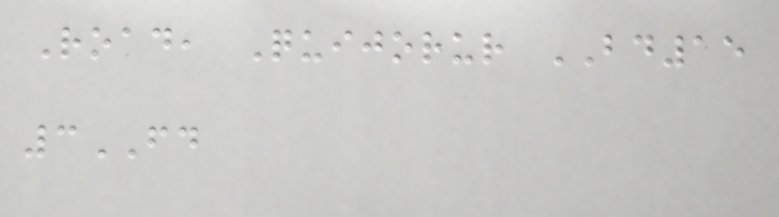Road, Quijorur BD15
3FD
